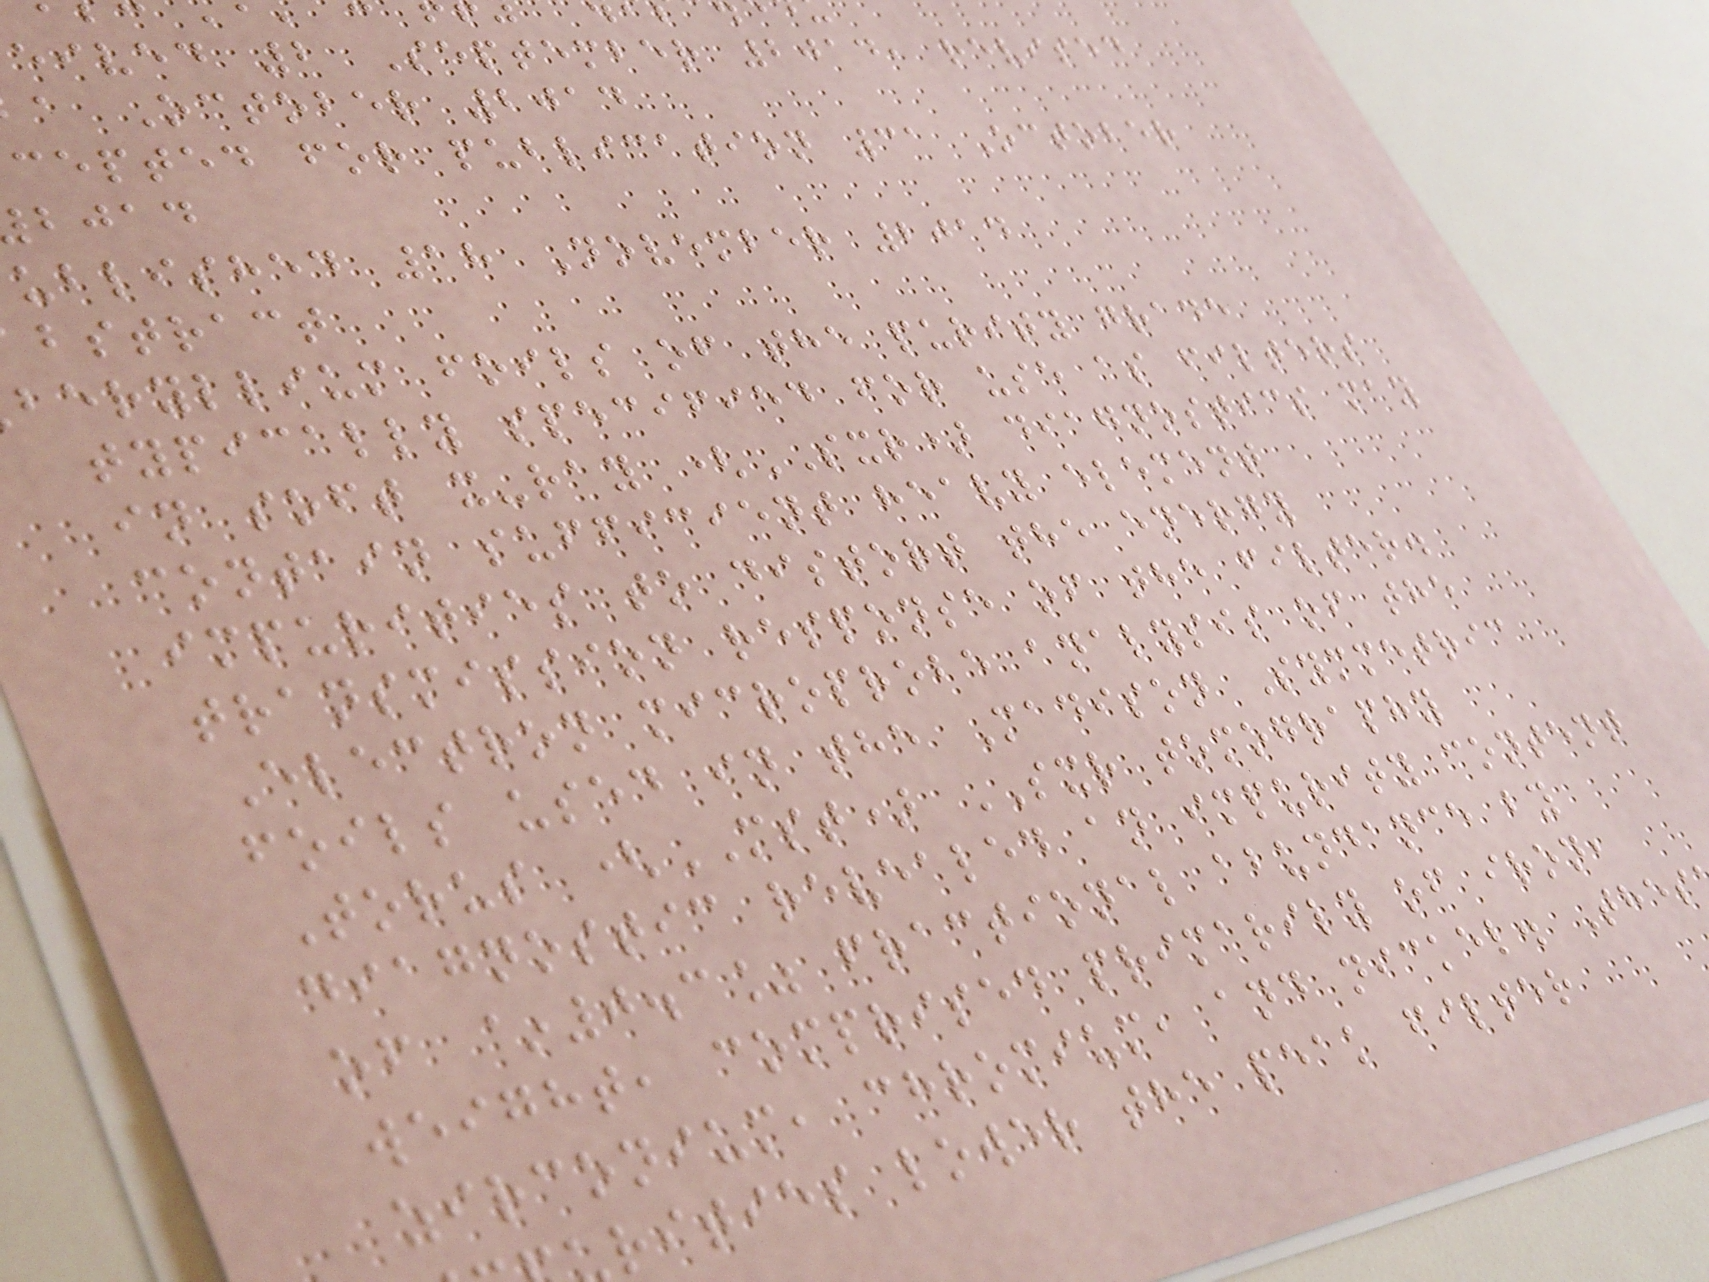eived 2 September 2014, revised
a October 2014
cepted for publication 31 October
bjad
ublished 18 November 2014
bstract
beryllium foils of the purity grade
typically specified for use as filters
in soft x-ray (SXR) diagnostics may
contain sufficient heavy element
impurities to distort the energy
transmission response of the filter.
Electron microprobe analysis of the
foils used in the Madison Symmetric
Torus (MST) SXR tomography
diagnostic revealed an impurity content
of ~0.3% fractional abundance by
weight, comprised primarily of iron,
zirconium, chromium, and nickel. Thes
rities lower the peak filter
